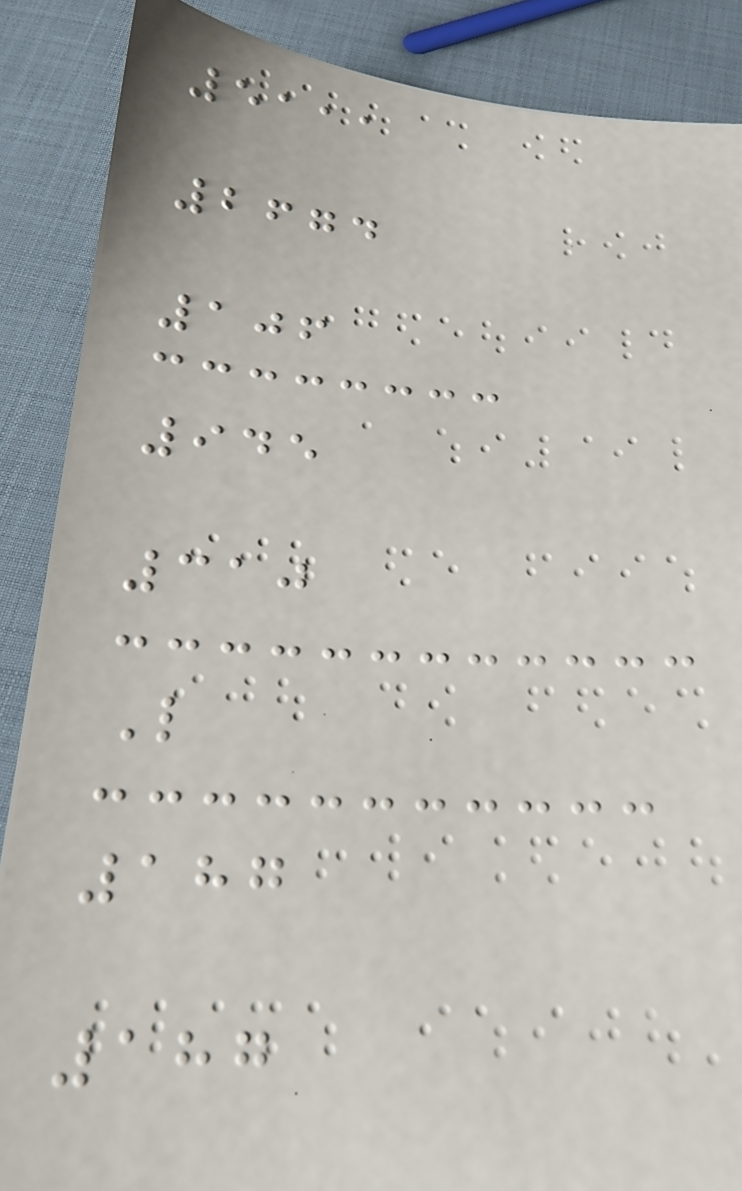5111
2674
106
945
310
L
187
187
